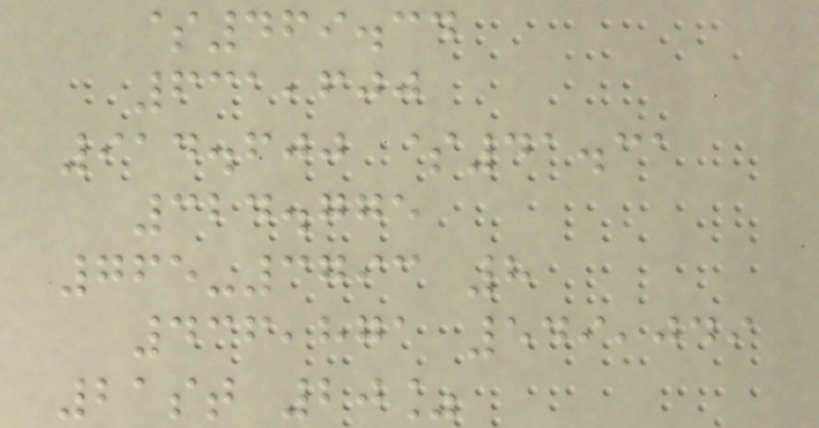$469.34
631,600
914.600 $41.31
324.775
765-3793 8
436,871 549,049
21st 20%
